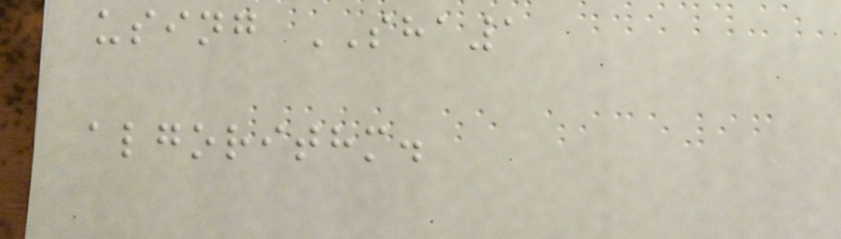using SHA1
algorithm.
